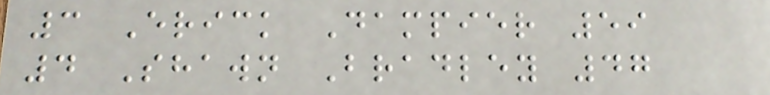3 Erick Dampier 59
4 Shawn Bradley 47
